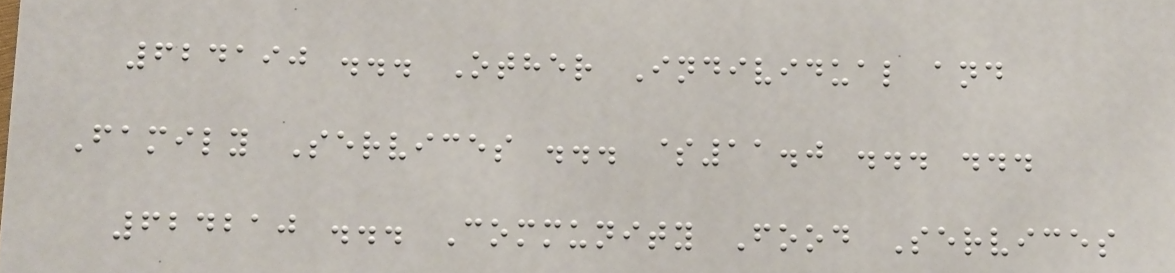624190 ... Other Individual and
Family Services ... $11.0 ... ...
624210 ... Community Food Services
